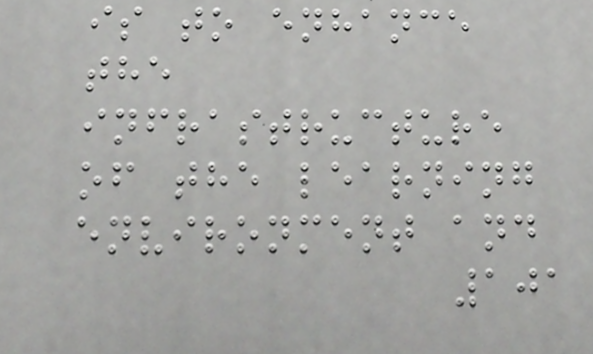is to enhance
the
infrastructure
of the learning
environment and
101
